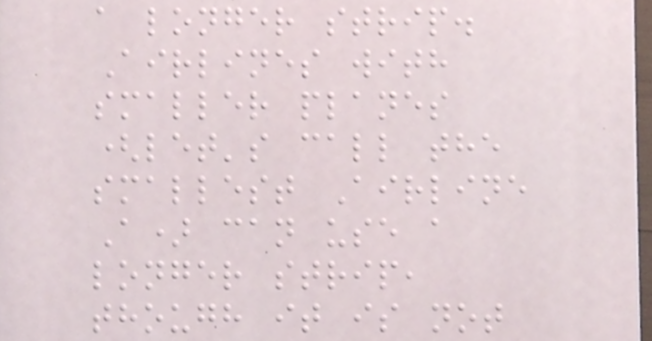a longer strip.
Airlines with
smaller planes
(let's call the
smallest Airline
A) can use a
longer strip,
though it is not
